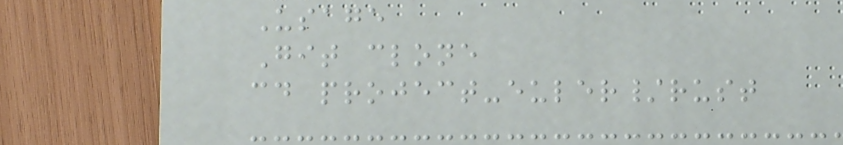Usage
Git clone
cd project-euler/rust
